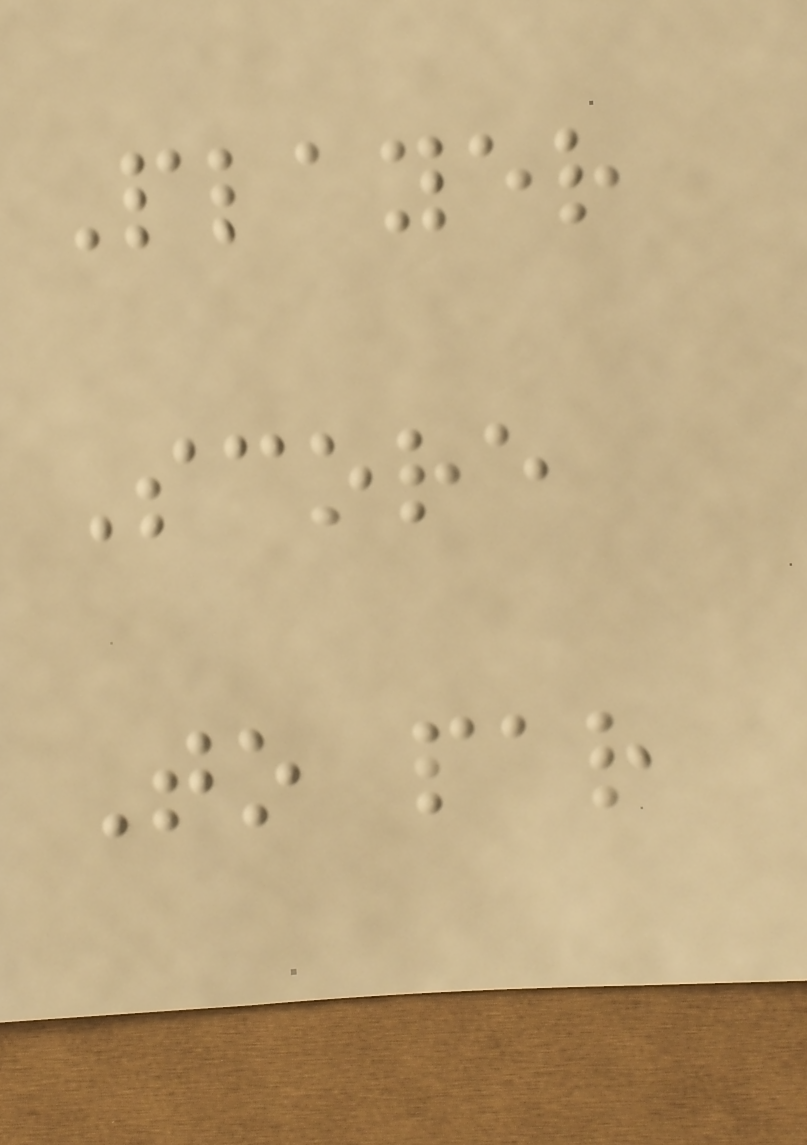Player
Score
To par
